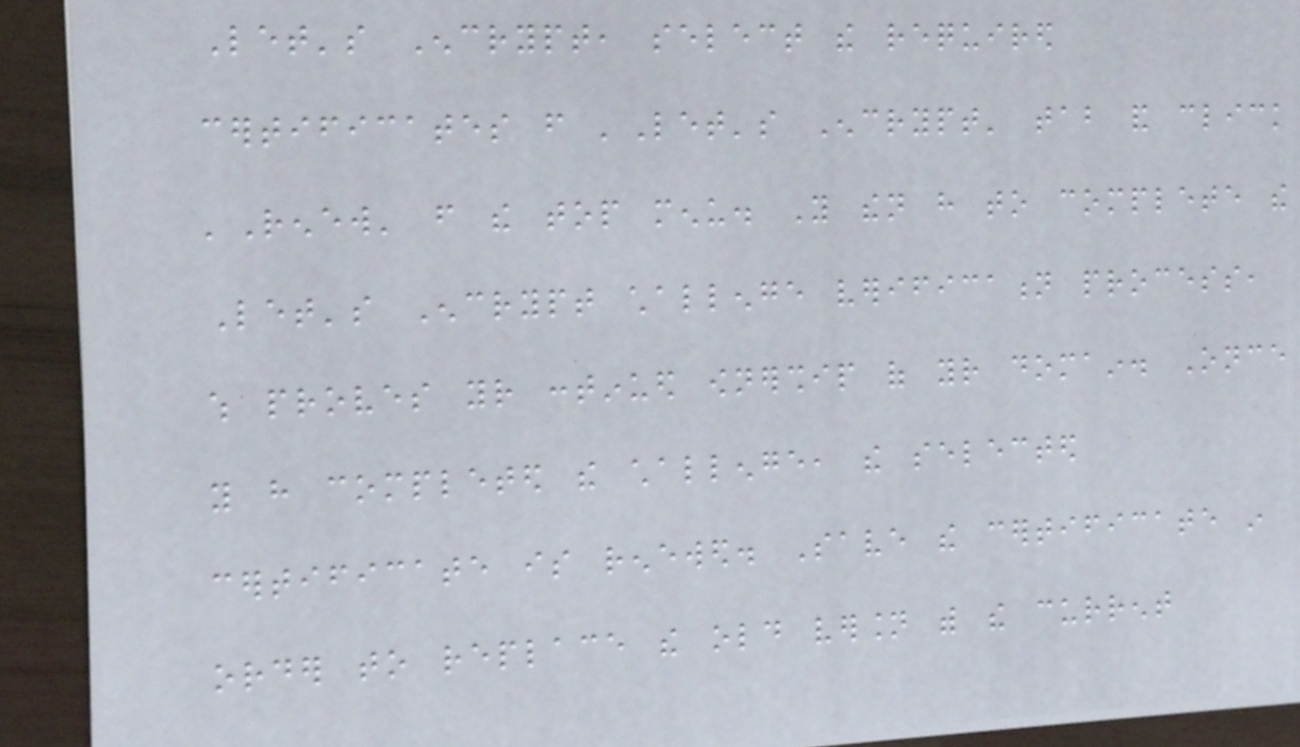Let's Encrypt, select the required
certificates from 'Let's Encrypt' tab and click
'Renew' from the top menu. You then have to complete the
Let's Encrypt challenge verification process,
which proves your continued ownership of your domain. Once
you have completed the challenge, the selected
certificate is renewed. Save the certificate in
order to replace the old version with the current
